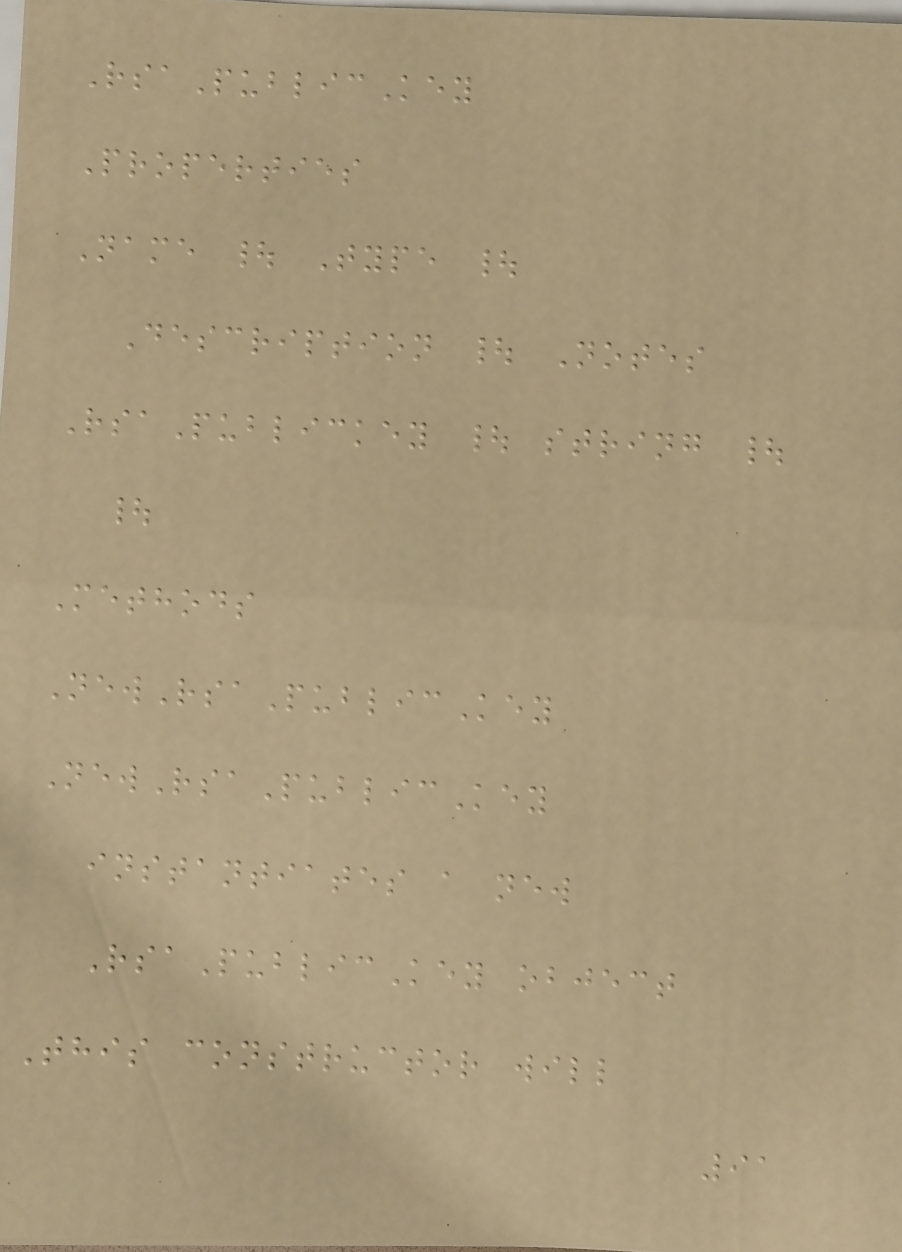RsaPublicKey
Properties
Name | Type |
Description | Notes
RsaPublickey | string |
|
Methods
NewRsaPublicKey
NewRsaPublicKey
instantiates a new
RsaPublicKey object
This constructor will
91
